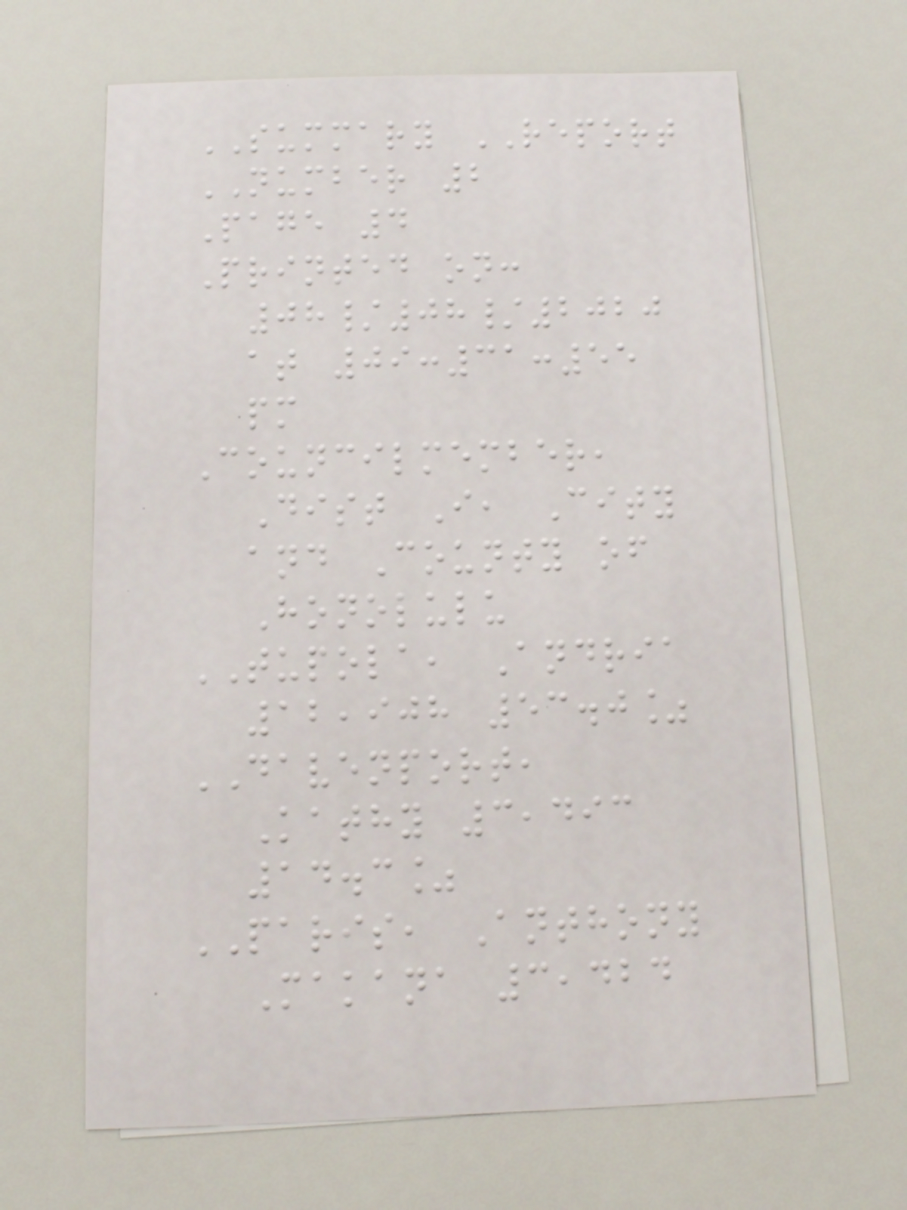SUMMARY REPORT
NUMBER 2
Page 4
Printed on:
08/08/2020
at 09:31:55
pm
Councilmember,
Dist I, City
and County of
Honolulu
TUPOLA, Andria
12,908 53.0%
DAVENPORT,
Kathy 3,493
14.3%
PARIS, Anthony
Makana 3,424
